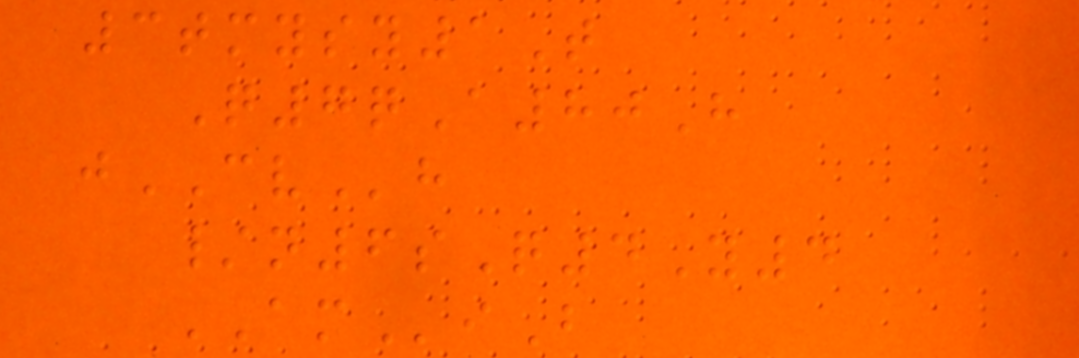3tmysy1T
Q7qA80H
jCVh
/n6sQ4Y4
AMiB
